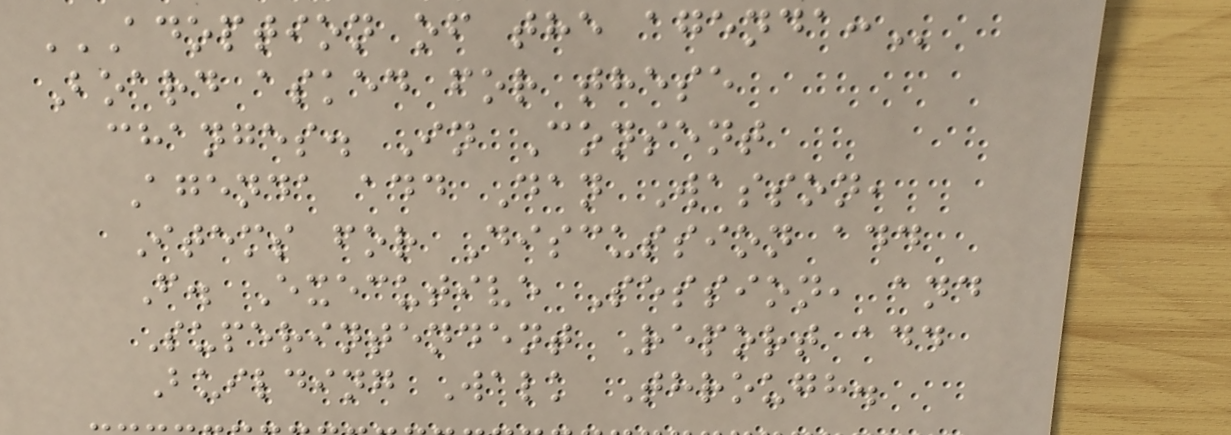ADOPTION OF THE AGENDA:
Board asked for these
changes. In Consent
Agenda add Dan Wasson,
Items for Discussion add
F. Executive Session, and
Superintendent Report add
Building Walk Through.
